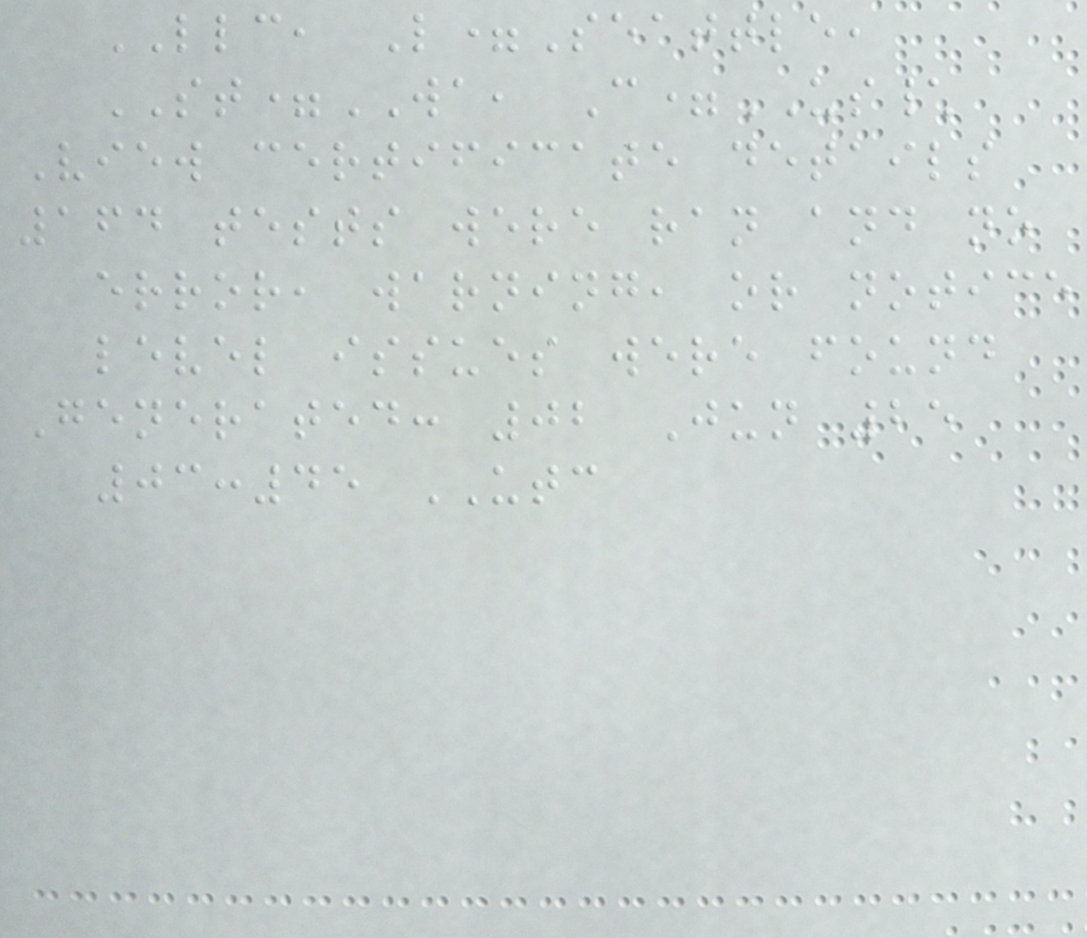LLC, L=Seattle,
ST=WA, C=US\
View certificate details
164 tests were ran and no
error, warning, or notice
level issues were found
Generated: 02 Jun 25
03:45 UTC
